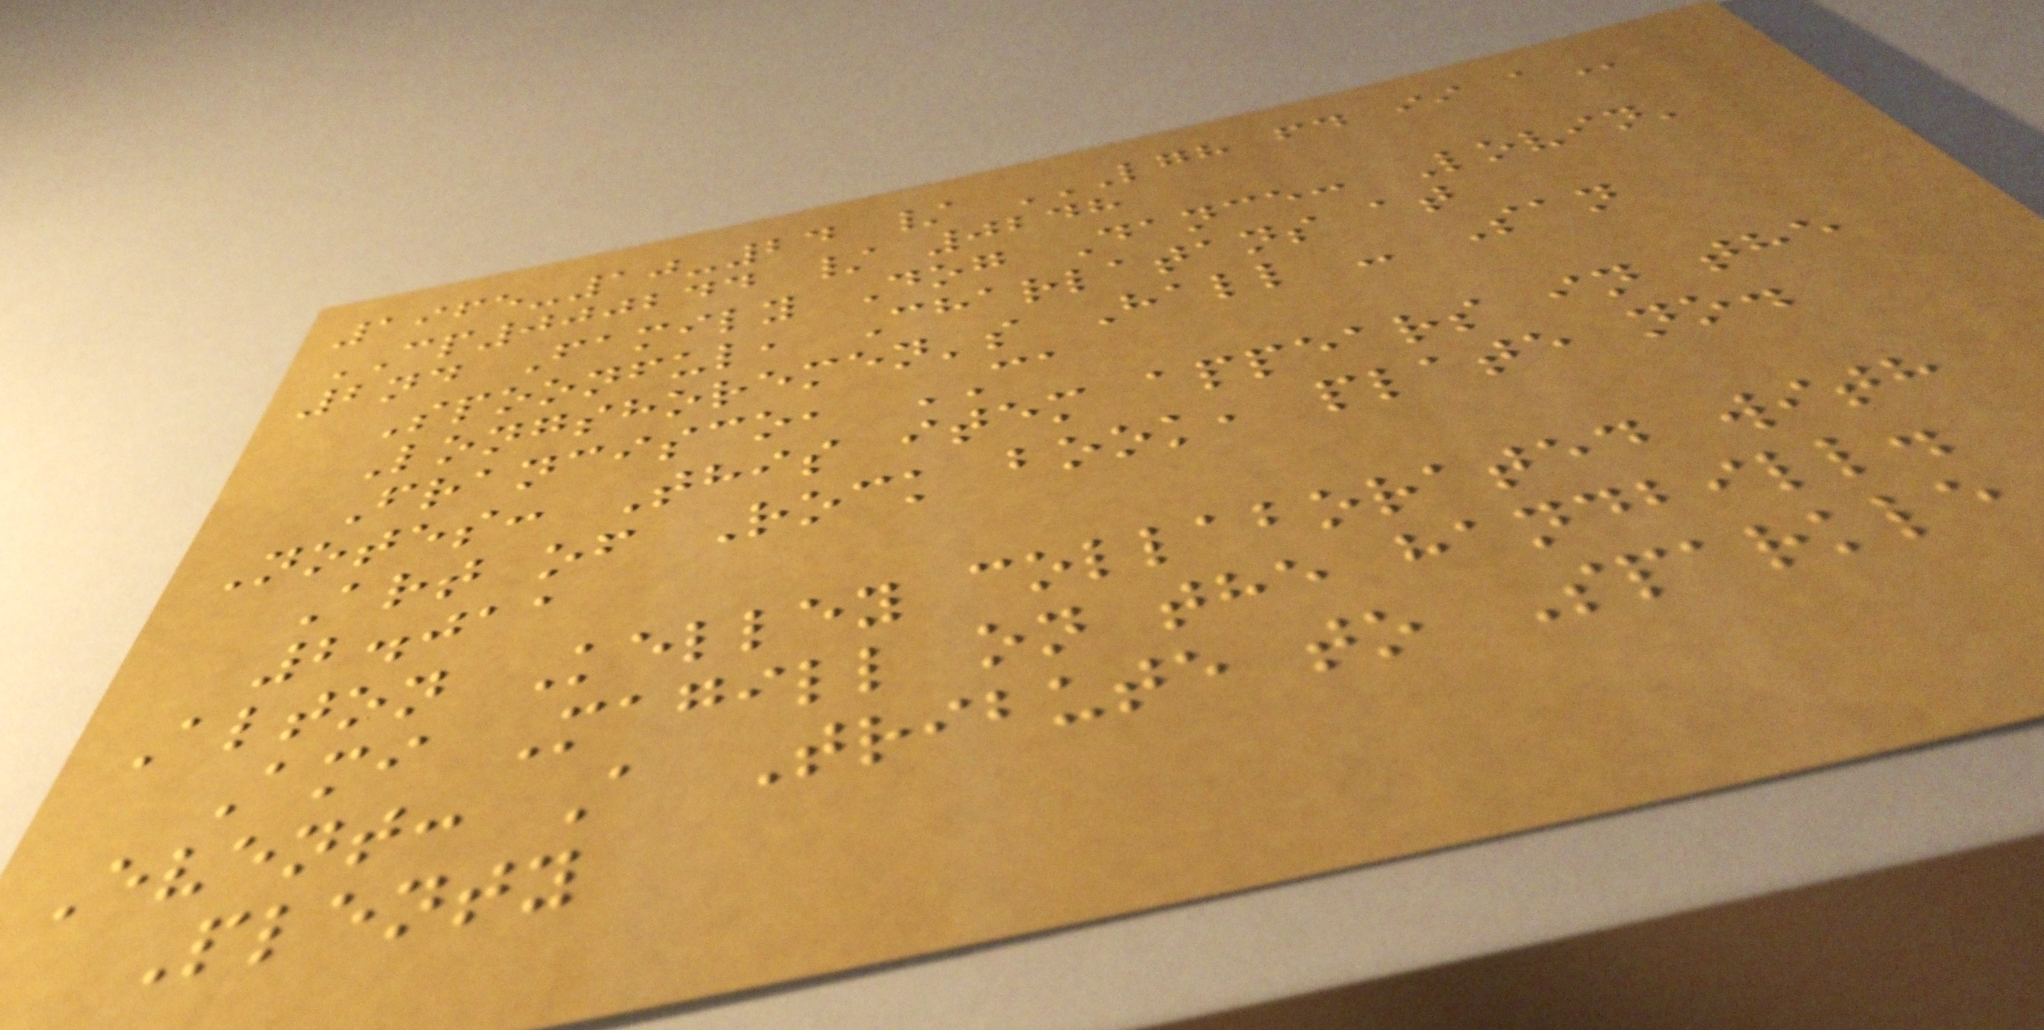1965-10-24 / LGH FD II A
CP000244 / 0248
2nd Family Dog Dance: Lovin'
Spoonful, Charlatans at
Longshoremen's Hall - San
Francisco, CA
Notes: This item appears in the
Art of Rock book, plate no.
2.011
Alton Kelley collaborated with
Ami Magill on the handbill.
Event: A Tribute to Sparkle
Plenty
